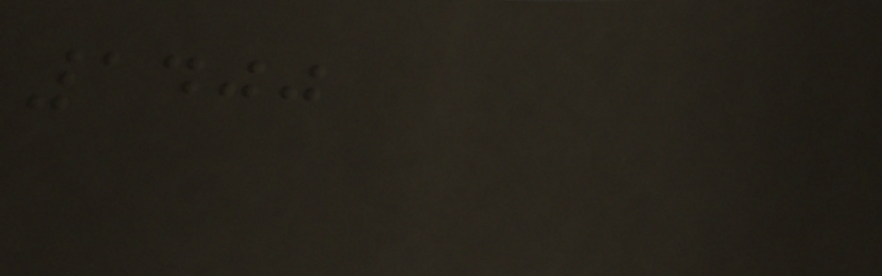1400
